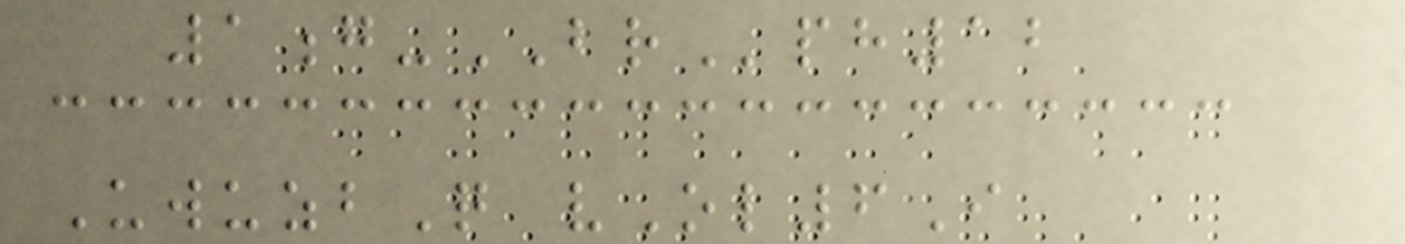1g-BRph12
UwuzbQ vOl6I
